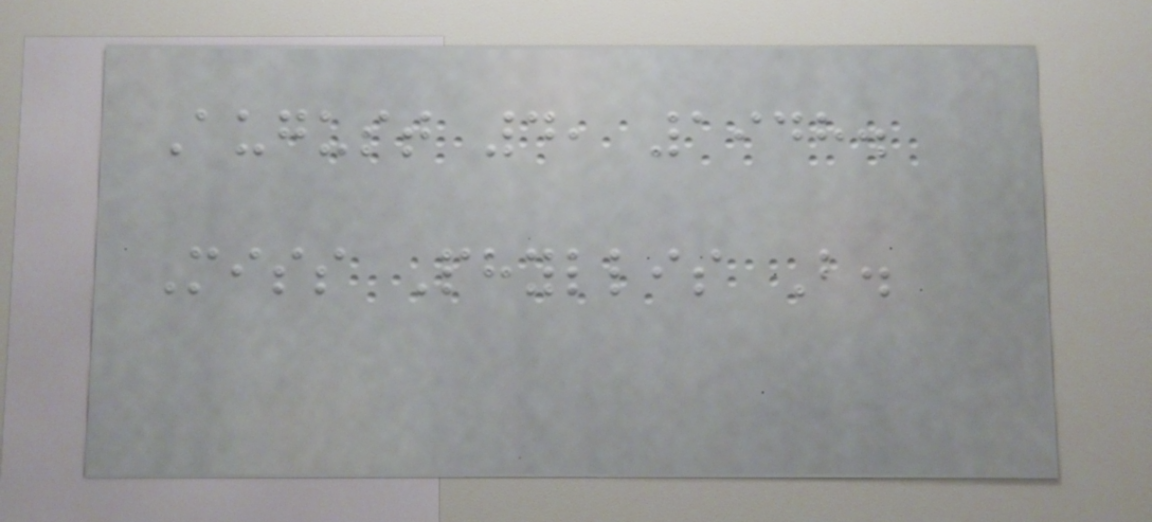August 4, 1948.
Miss Phyllis B.
